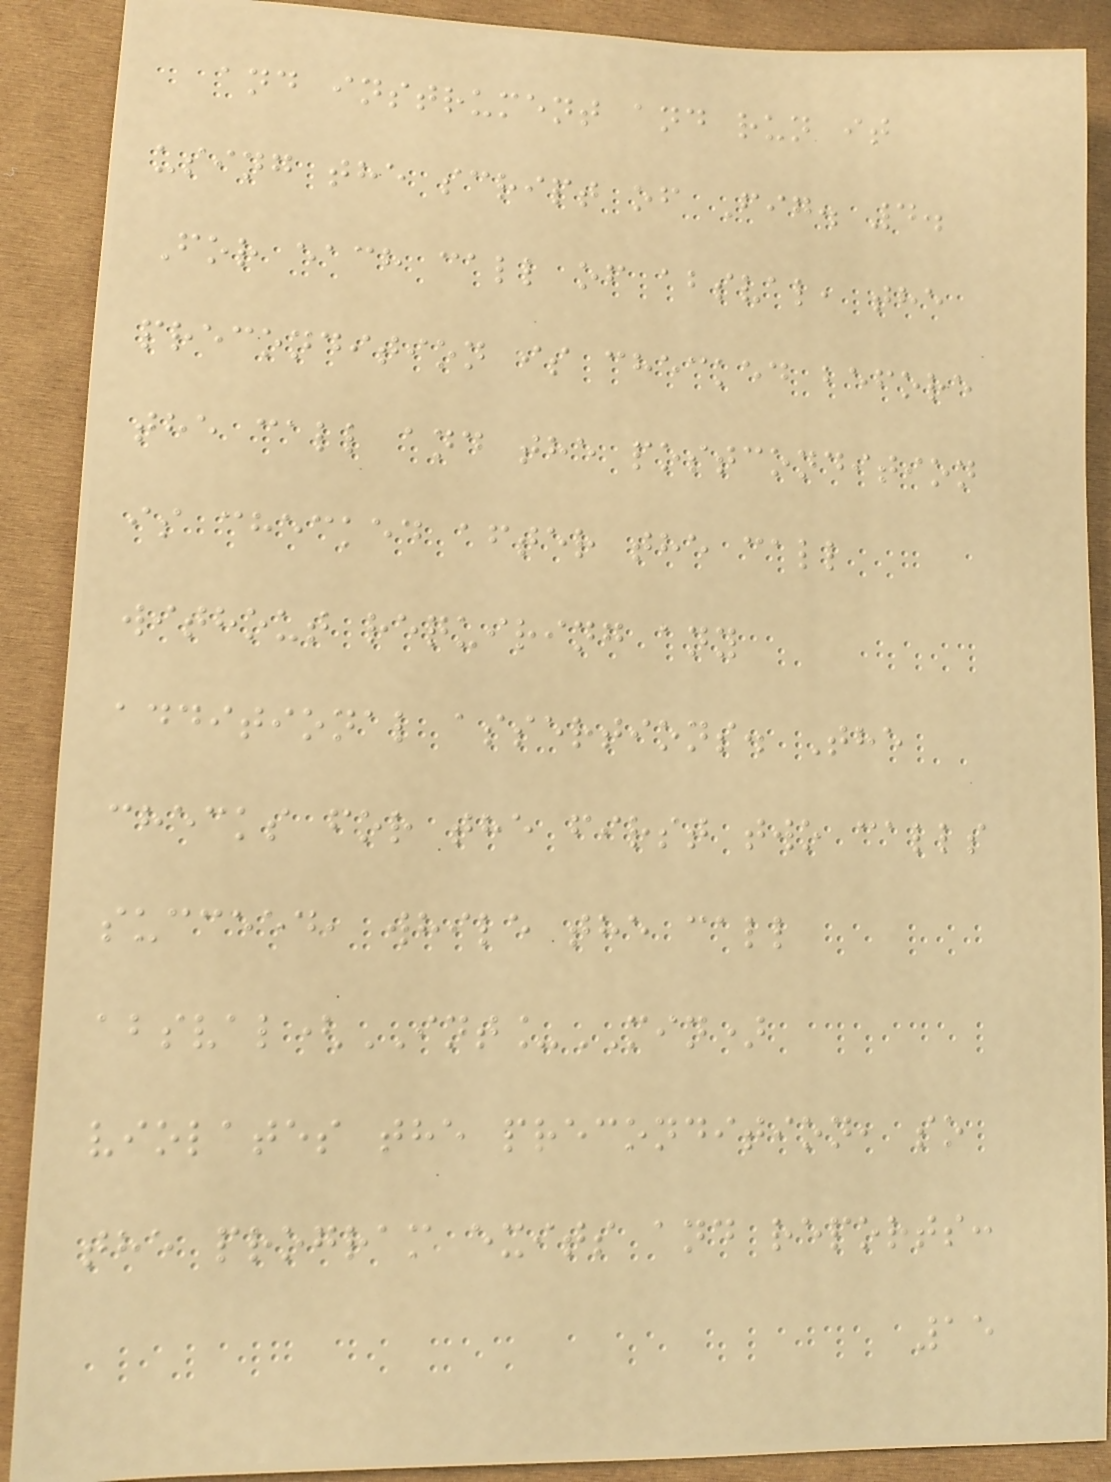and instrument and run it
using the script of Fig. 4.
For each call of absval, the
precondition is checked before
the call and the postcondition
is checked after the call
without requiring any
additional assertions. The
checks for the first two calls
succeed, while the call
absval(INT_MIN)
violates the precondition, so
the program exits and reports:
15
